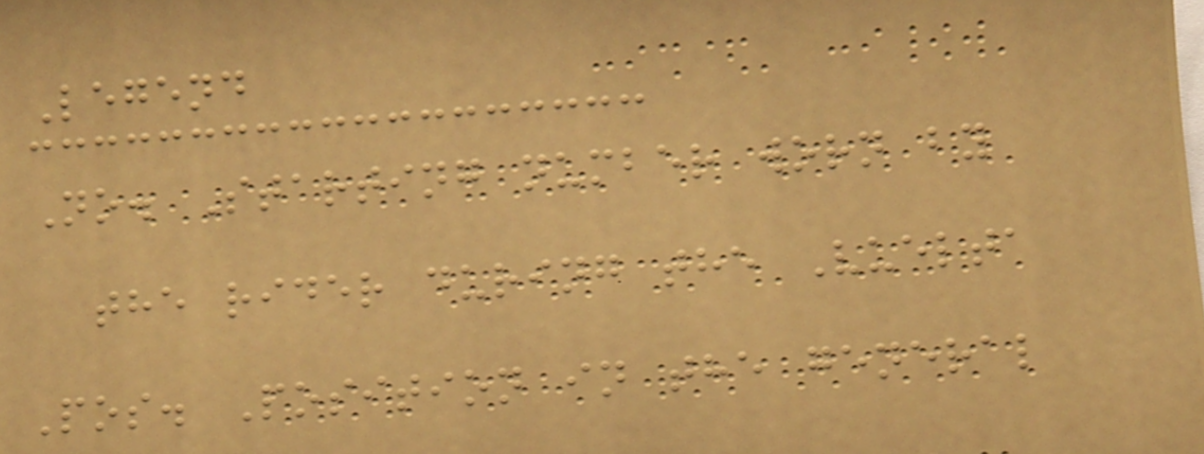Legend
No. Starting number worn by
the rider during the Vuelta
Pos. Position in the general
